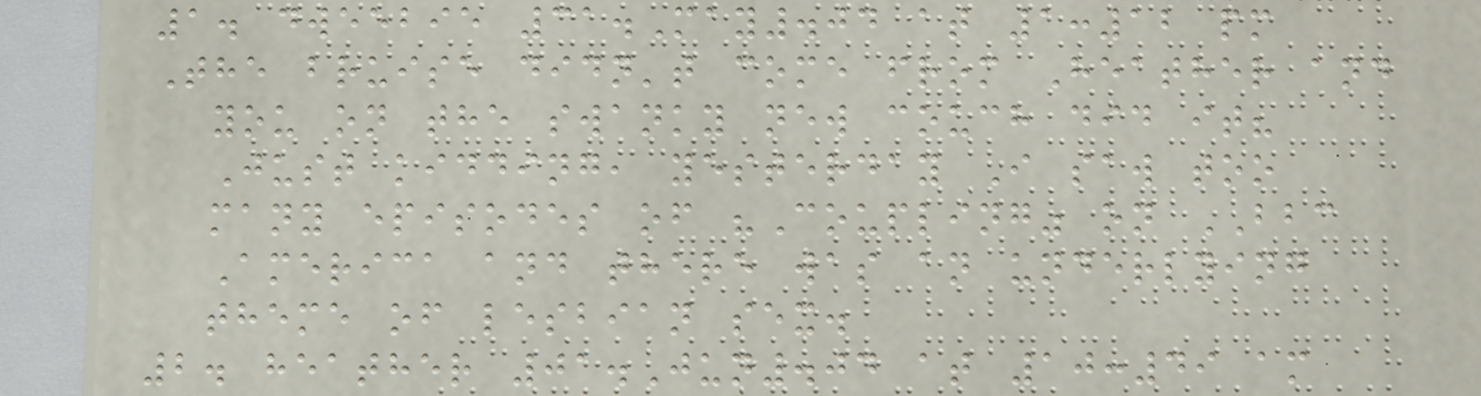1. dweebie 31.May.04 at 1:12 pm
The bruise didn't come from Heather and
you on the swanky new couch did it?
Just kidding, yesterday I saw too
many episodes of "Coupling" on BBC
America and there was an underlying
theme of lesbian sex.
2. heather 01.Jun.04 at 10:49 am
